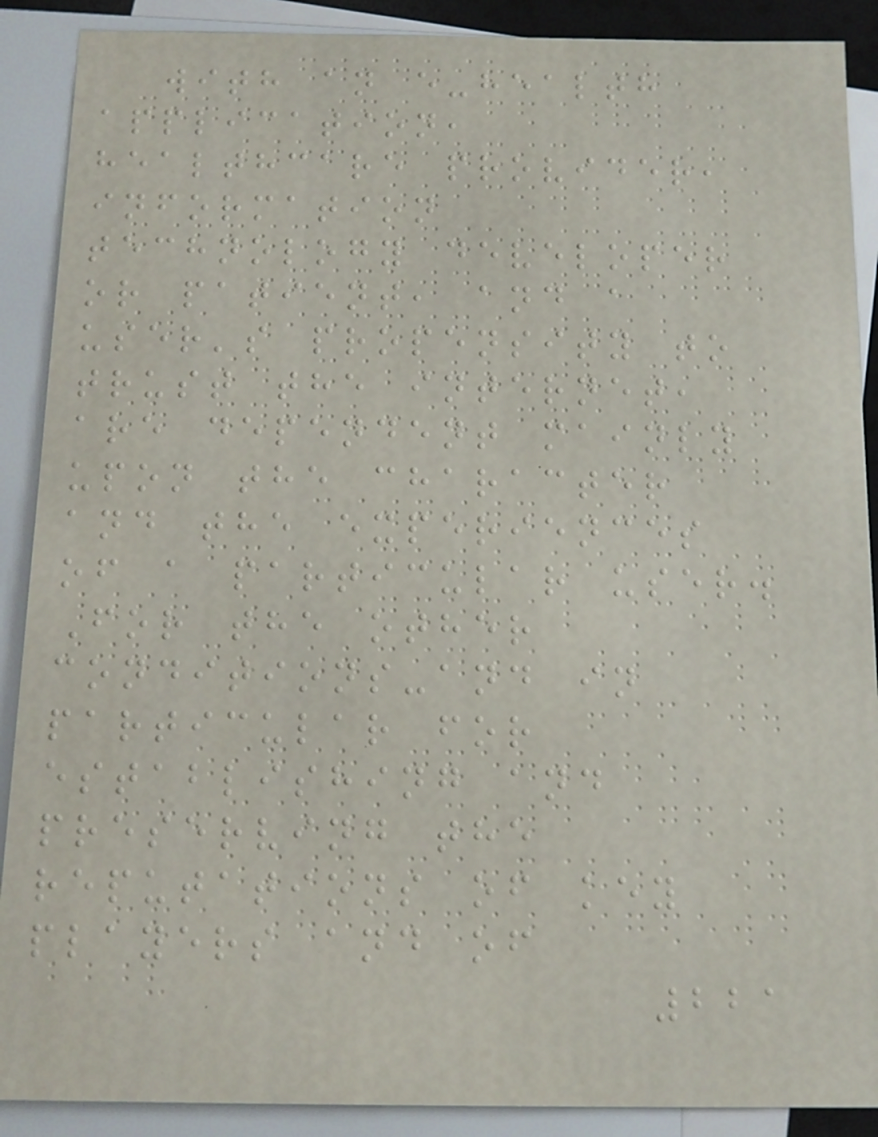with an e-health
application,
healthcare provider,
information
technology developer
or patient, and a
user's propensity to
trust the internet,
are dependent mainly
upon the character
and the experiences
of a particular user.
For the other
conditions-and in
particular for
establishing and
preserving the
reputations of key
players and of
221
